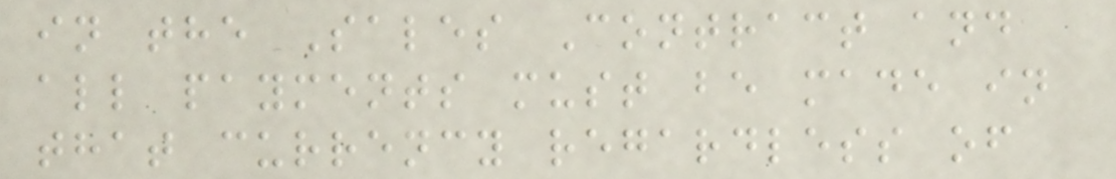in the Sales Contract and
all payments must be made in
that currency regardless of
